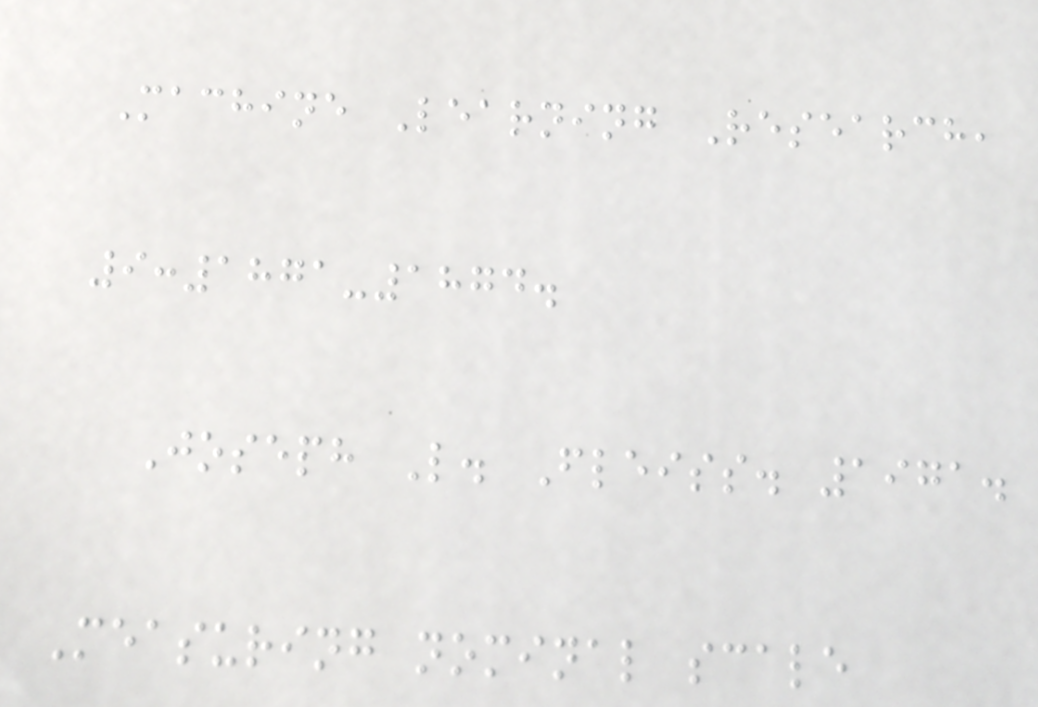Machine Learning Research,
9:1871-1874.
Joseph L. Fleiss. 1971.
Measuring nominal scale
